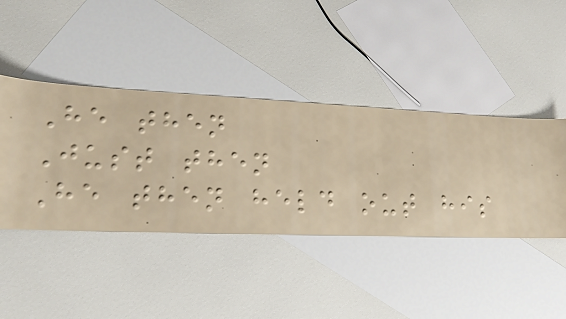He then
Just then
He then held out his
